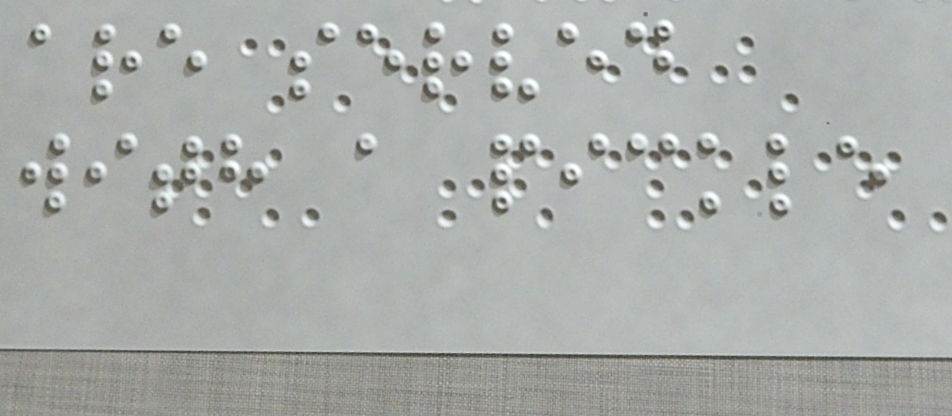are served
with a pickle
